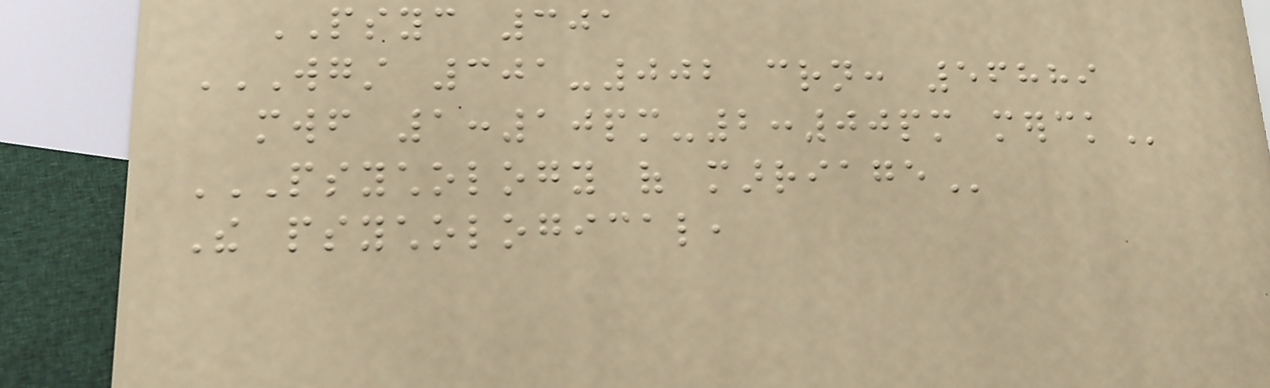PSYC 301
WGST 301-002 CRN: 56889
MWF 1:10PM-2:00PM MERCK
PSYCHOLOGY OF MARRIAGE
The psychological,
